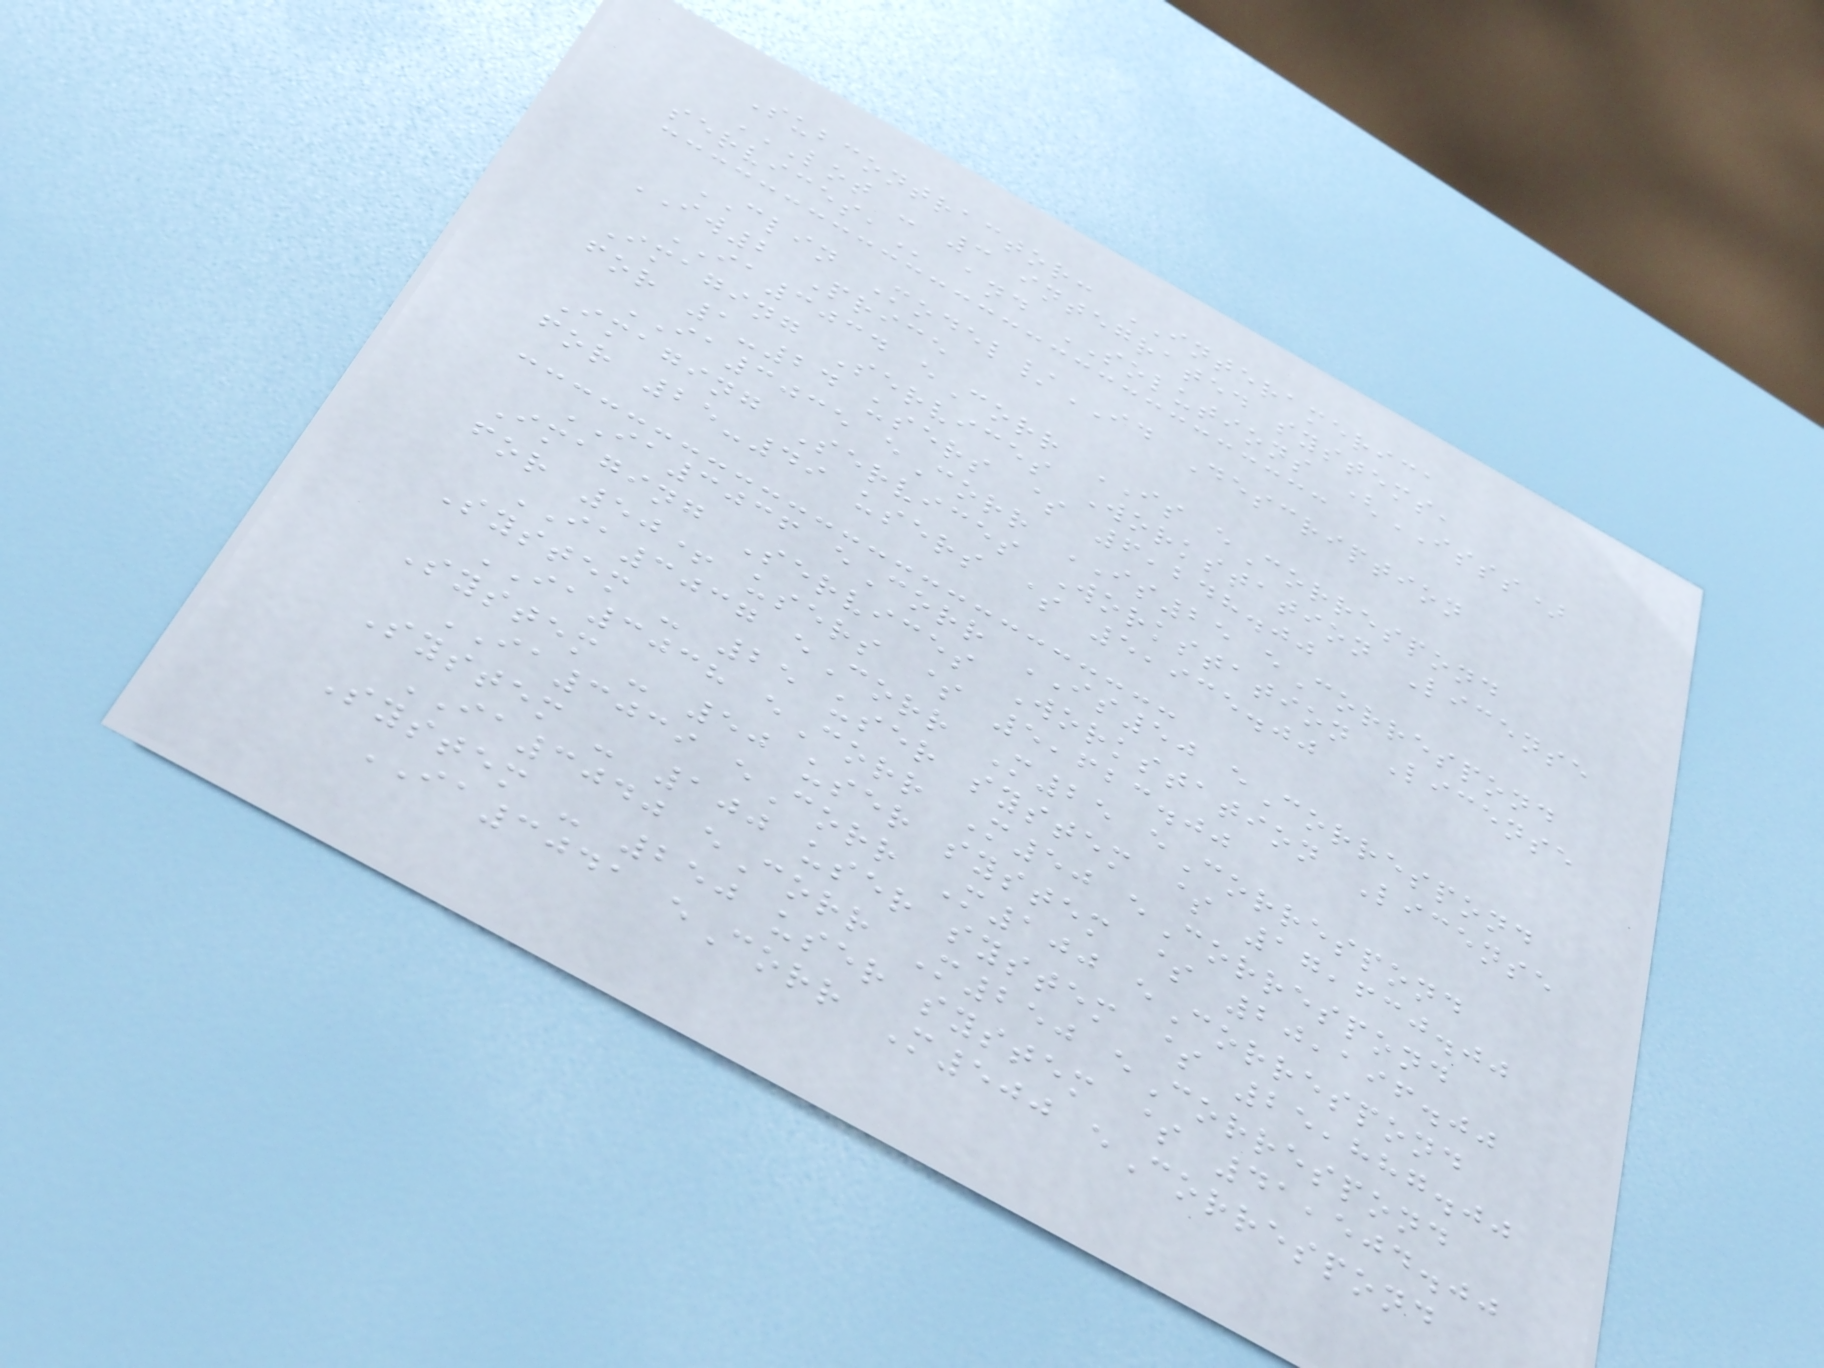Subcontractor: INTERAMERICA
LOT - 3 INTEGRATED SYSTEMS,
SERVICES, and SOLUTIONS (ISSS)
CLIN Model/ID Description
IW2 Price
IA3034 eCorr IS eCorrespond
Imaging Services Workstation License
for 1-24 users $ 6,248.00
IA3035 eCorr IS25 eCorrespond
Imaging Services Workstation License
for 25-49 users $ 5,935.00
IA3036 eCorr IS50 eCorrespond
Imaging Services Workstation License
for 50+ users $ 5,623.00
IA3037 eCorr M25 eCorrespond
System - 25 user system $ 17,630.00
IA3038 eCorr M50 eCorrespond
System - 50 user system $ 20,196.00
IA3039 eCorr M100 eCorrespond
System - 100 user system $ 25,887.00
IA3040 eCorr M250 eCorrespond
System - 250 user system $ 41,504.00
IA3041 eCorr M500 eCorrespond
